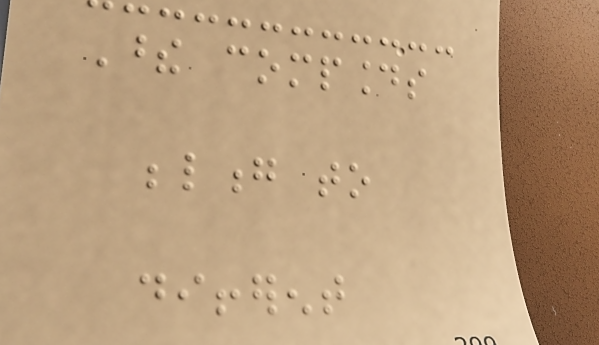These compounds
belong to
different
